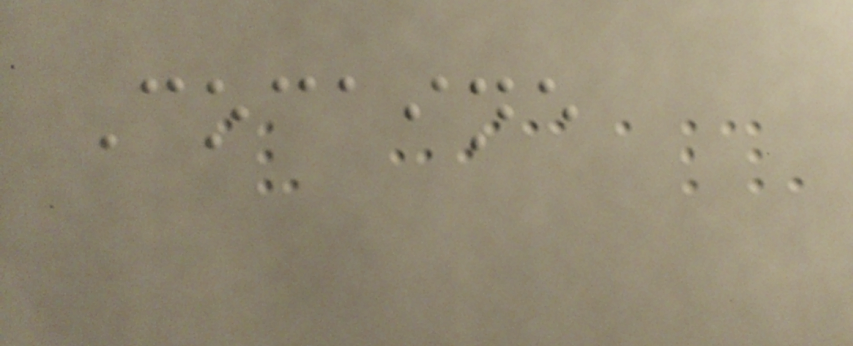Cocaine
